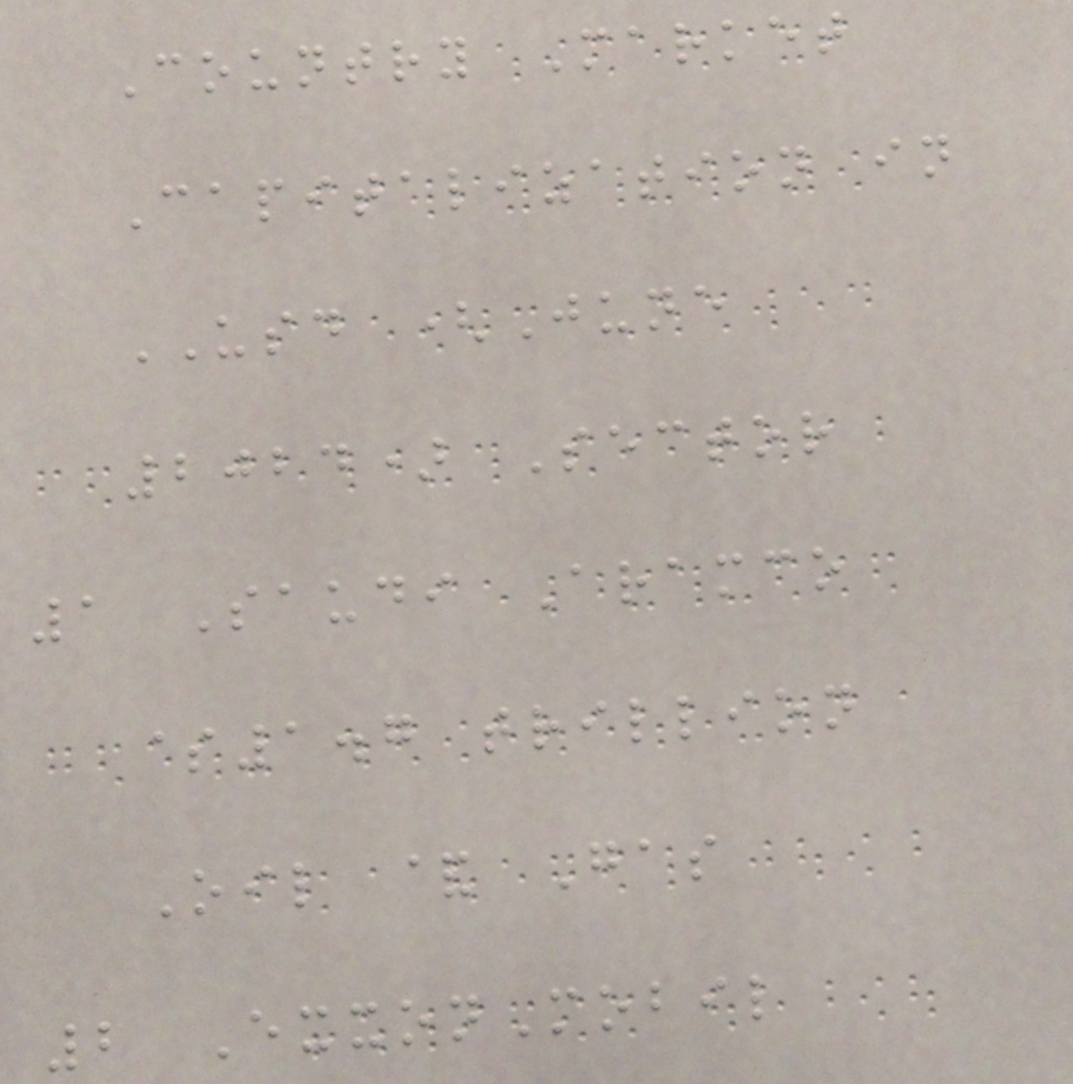Country Market
Capitalization in
USD (June
2024) Sector
1 Saudi Aramco
$1.7 trillion
Oil & Gas
2 ExxonMobil
